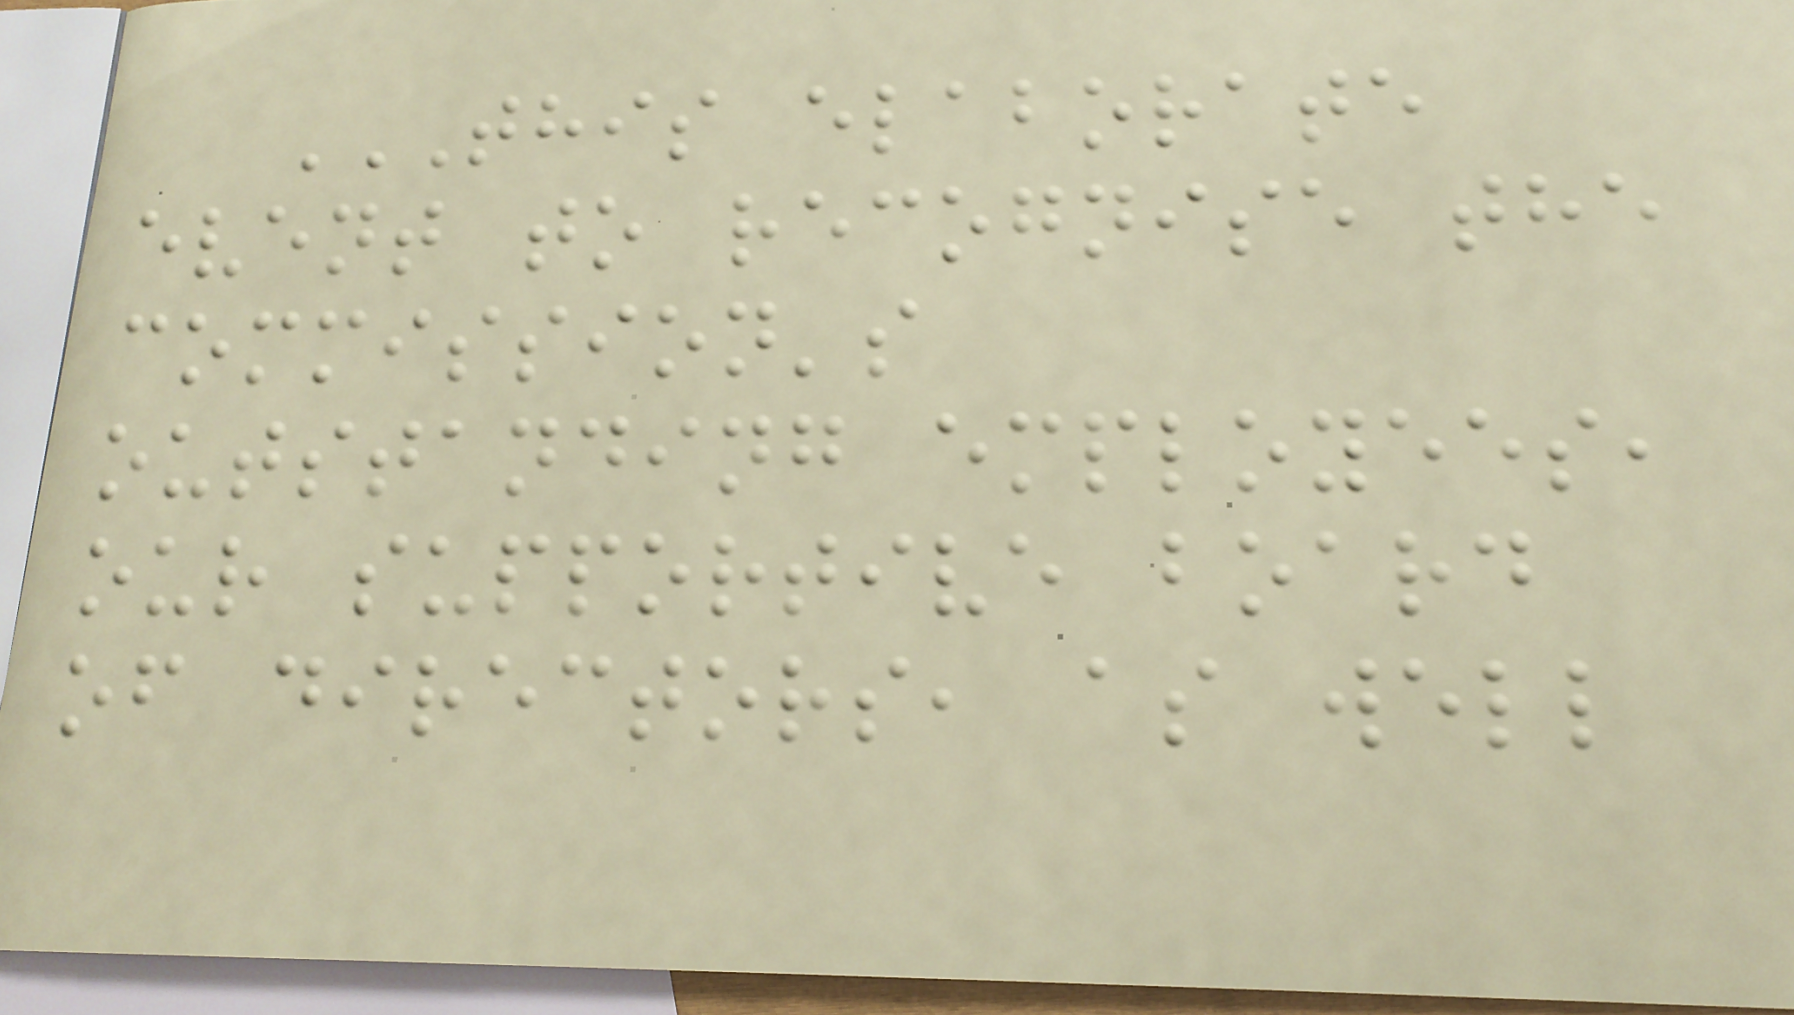THIS ELABORATE
EVENT TO RECOGNISE THE
COMMISSION'S
OUTSTANDING EMPLOYEES,
OUR SUPPORTIVE BOARD
OF DIRECTORS, AS WELL
